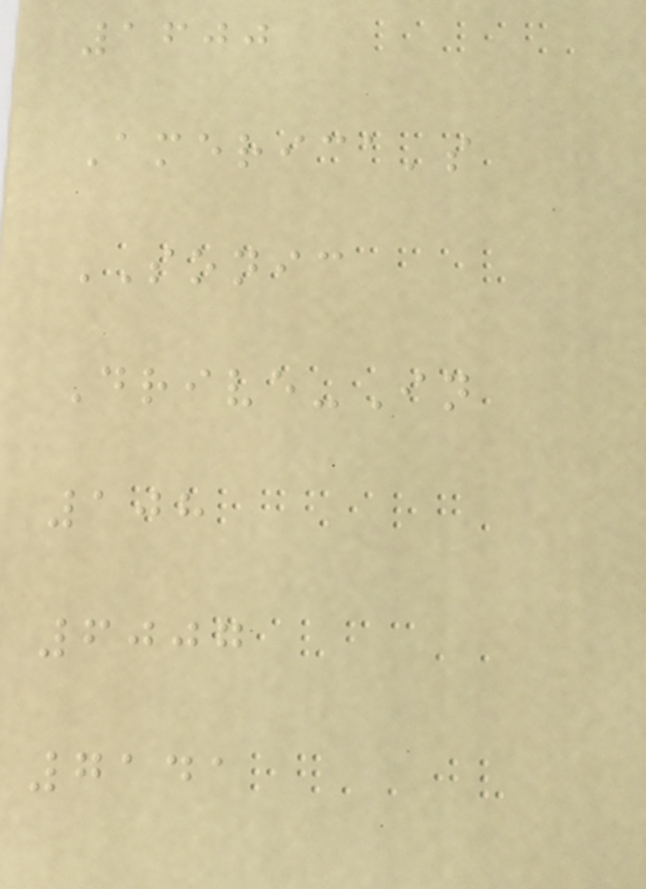1600
America's
SONIC
Drive-In
108
6007
7141
